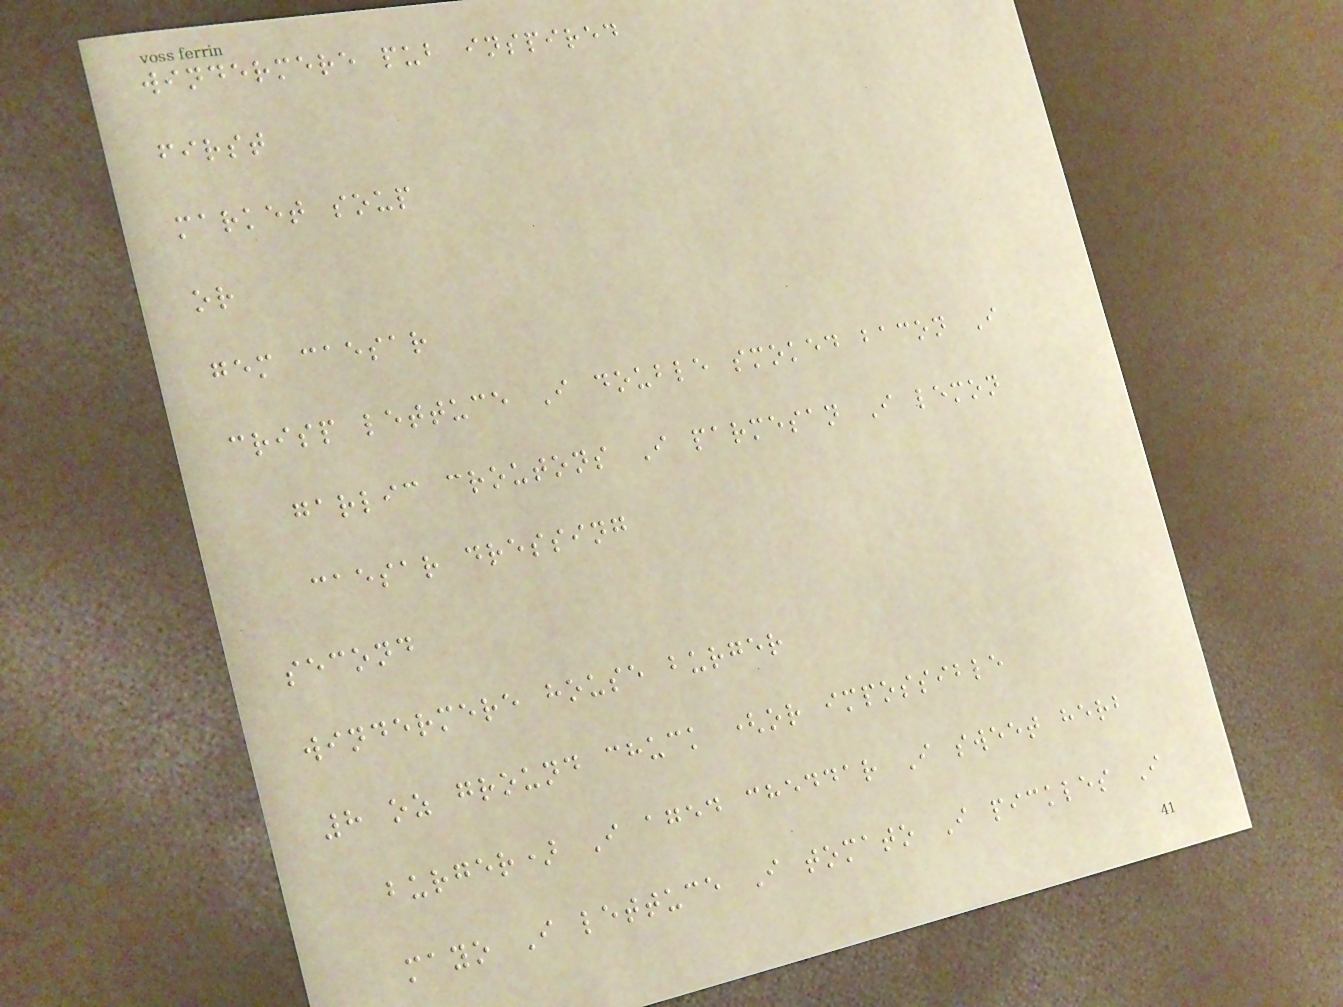windermere pub inspired
first
market soup
or
gem caesar
crisp lettuce I double smoked bacon I
garlic croutons I parmesan I lemon
caesar dressing
second
windermere house burger
8 oz ground chuck (or impossible
burger) I aged cheddar I sweet herb
mayo I lettuce I tomato I pickles I
